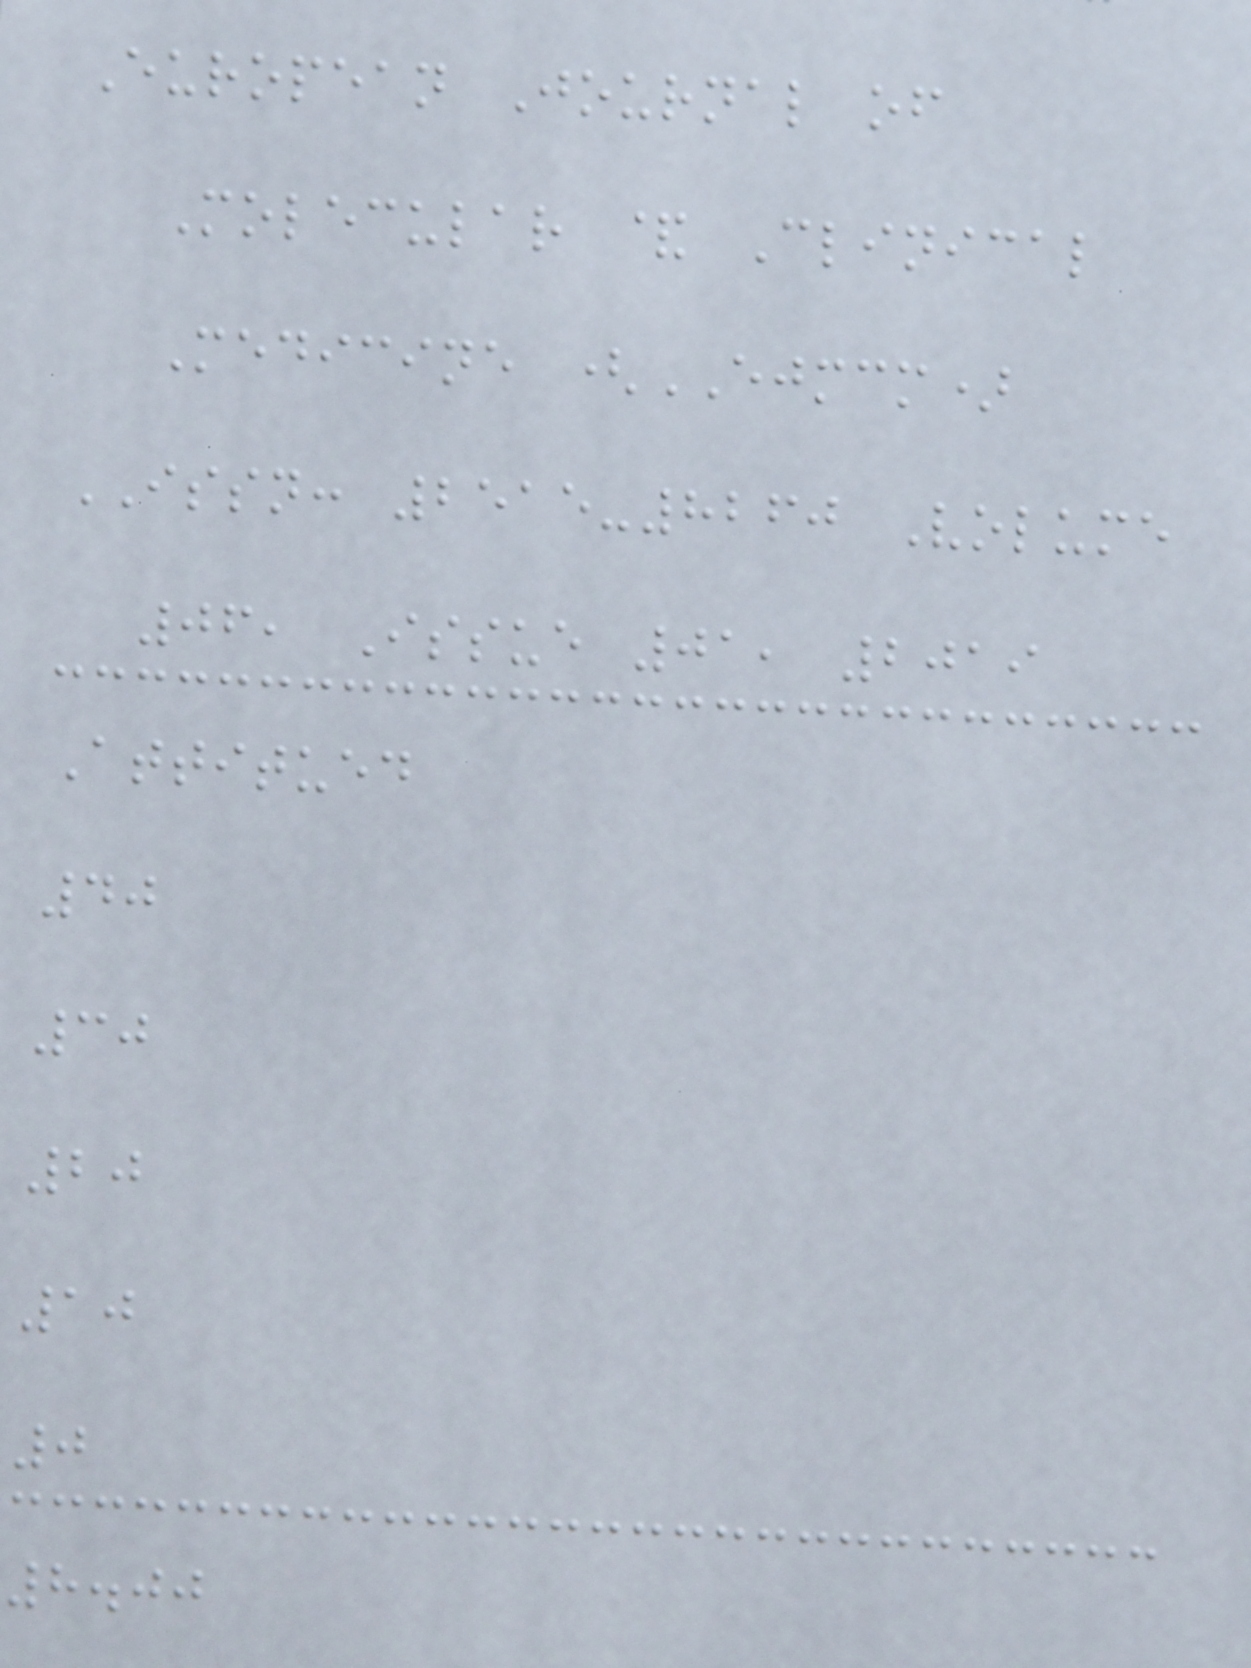European Journal of
Molecular & Clinical
Medicine (EJMCM)
ISSN: 2515-8260 Volume
06, Issue 01, 2019
Attitued
40
30
20
10
0
8.00
